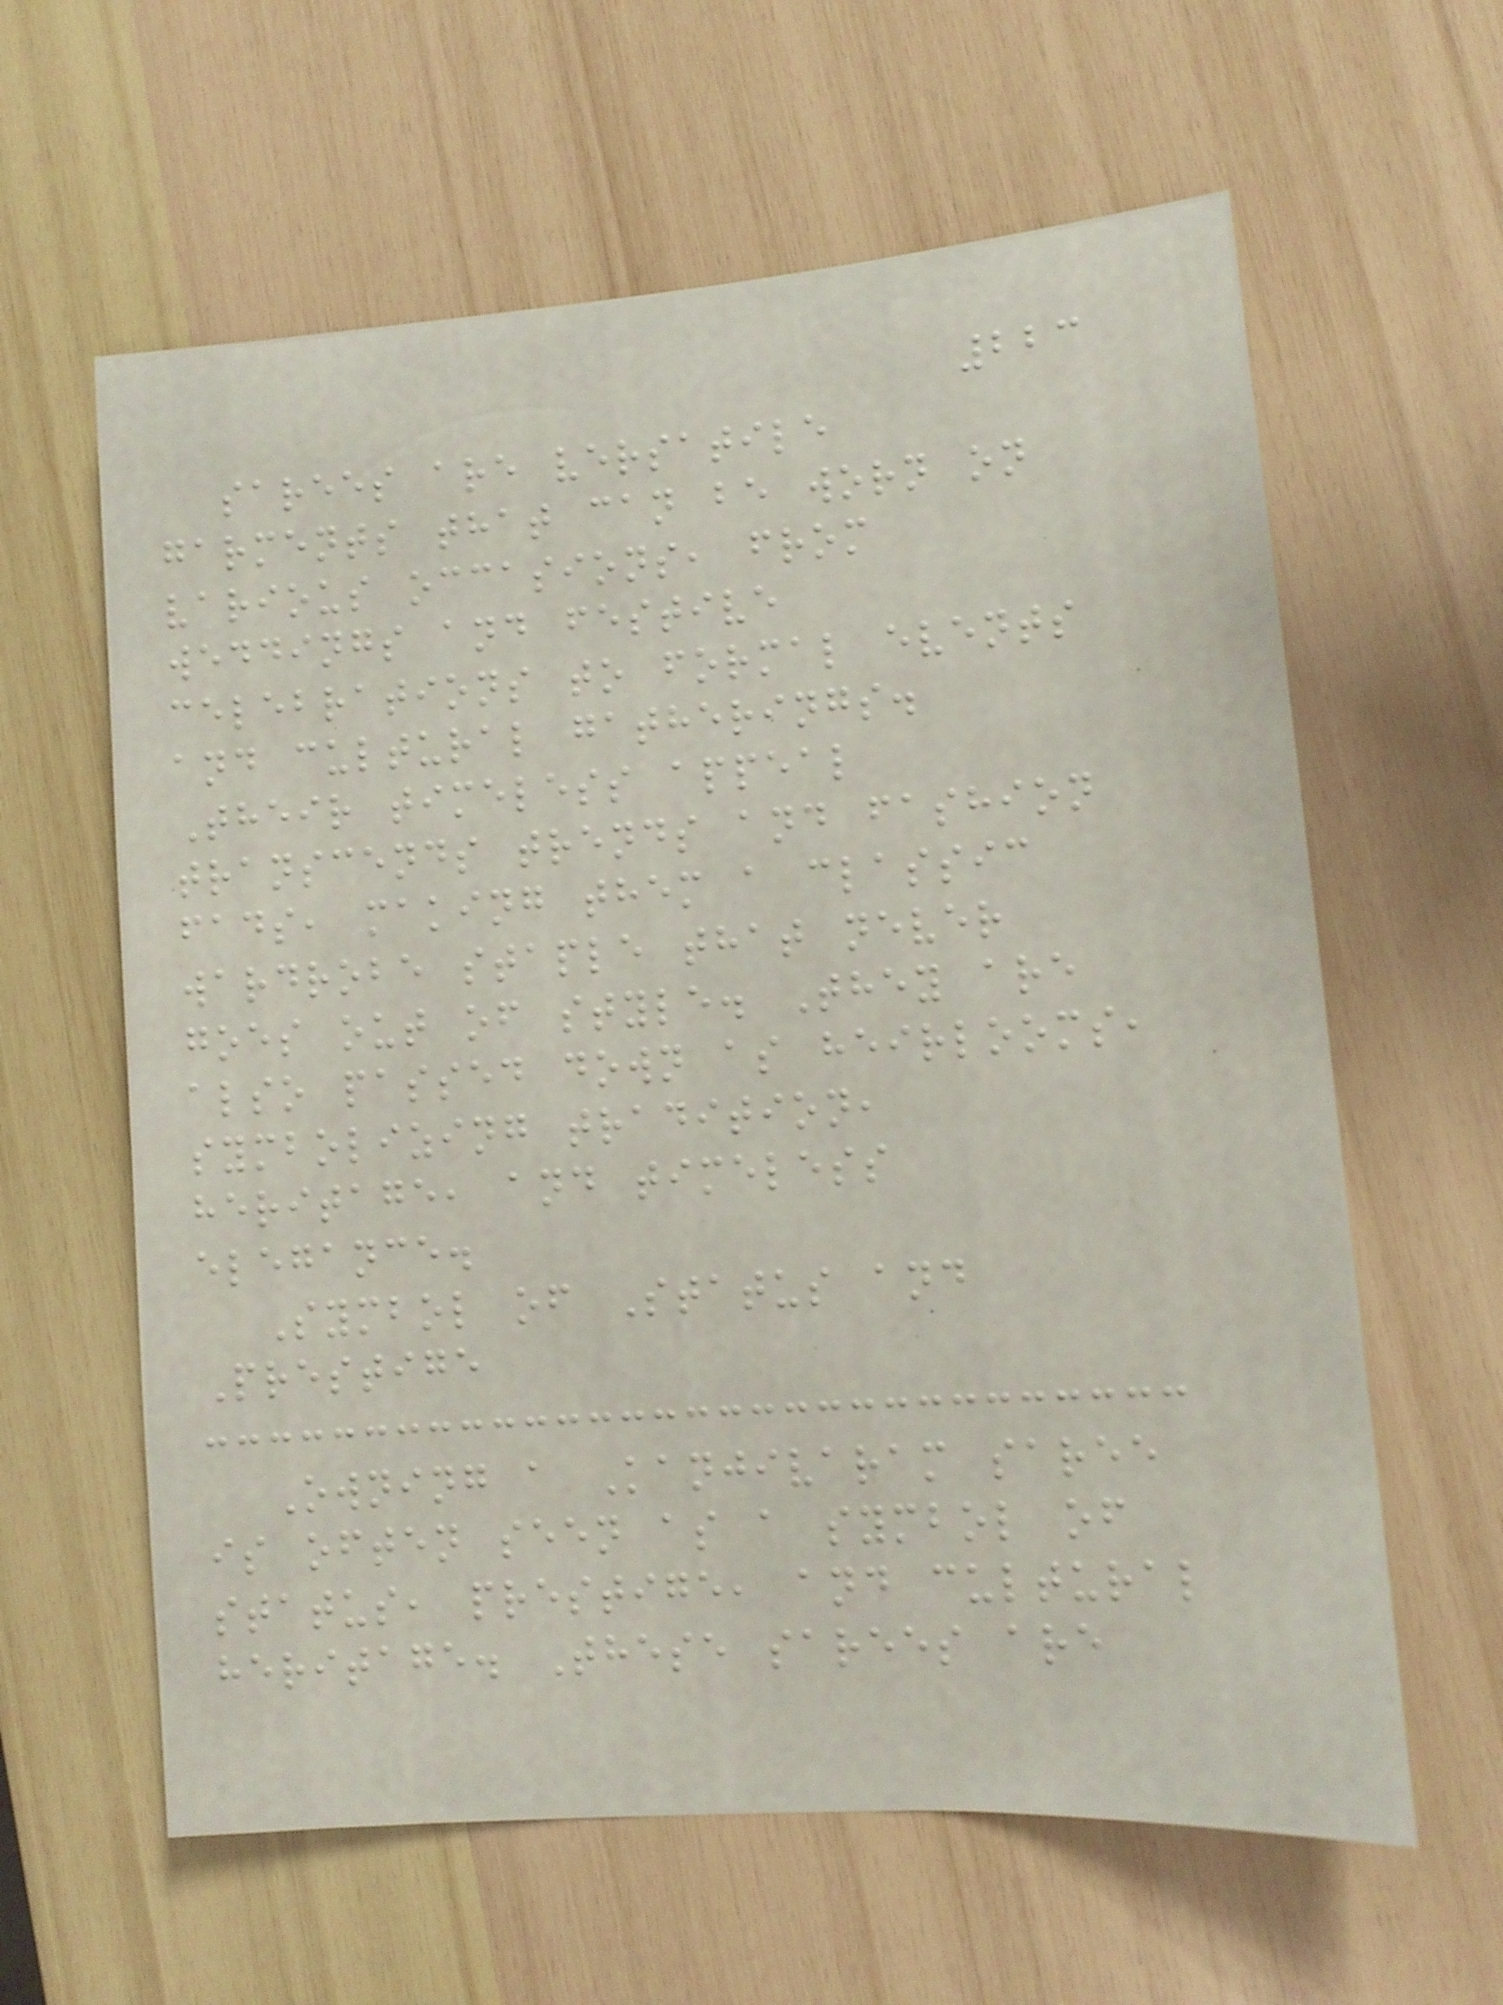223
sarees are versatile
garments that can be worn on
various occasions, from
weddings and festive
celebrations to formal events
and cultural gatherings.
Their timeless appeal
transcends trends and fashion
fads, making them a classic
wardrobe staple that never
goes out of style. They are
also passed down as heirlooms,
symbolizing tradition,
heritage, and timeless
elegance.
Symbol of Status and
Prestige
Owning a Kanjivaram saree
is often seen as a symbol of
status, prestige, and cultural
heritage. These sarees are
